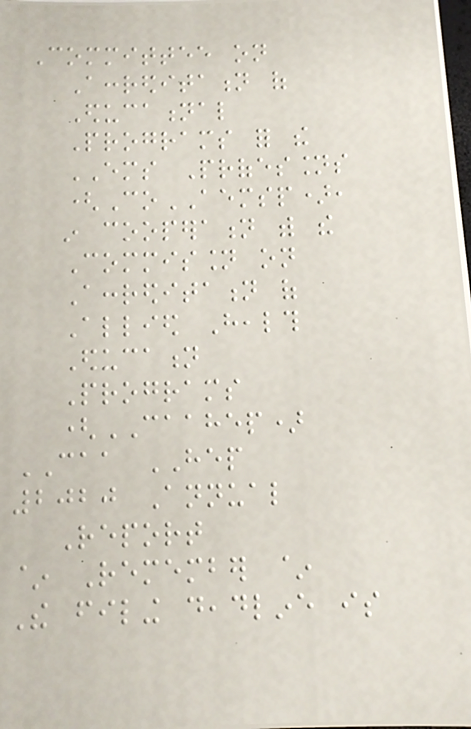Committee on
Accreditation of
Educational
Programs for the
EMS Professions
(CoAEMSP),
in cooperation with the
Commission on
Accreditation of
Allied Health
Education
Programs
(CAAHEP)
CAA HEP
2020 Annual
Report
~ Remember ~
The filing deadline is
